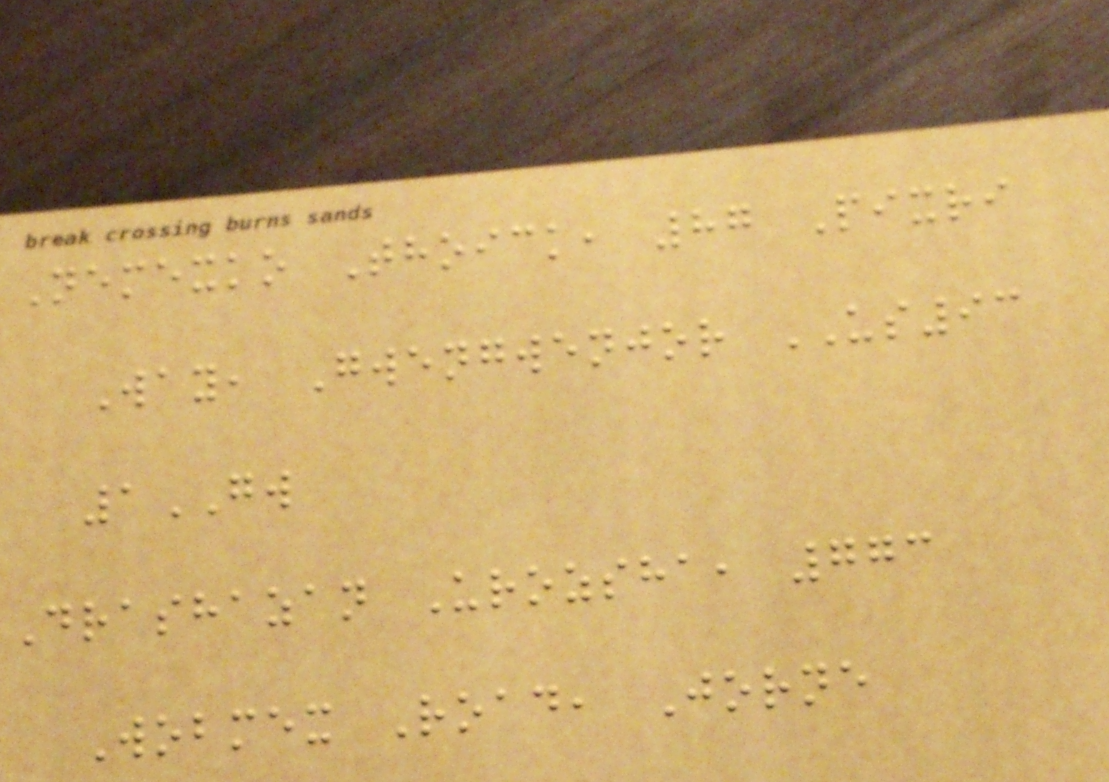Nemexko Thoick, 87 Pixri
Way, Gwengwenjor US93
1GW
Drashazan Urozsha, 773
Wobmex Road, Jorne
